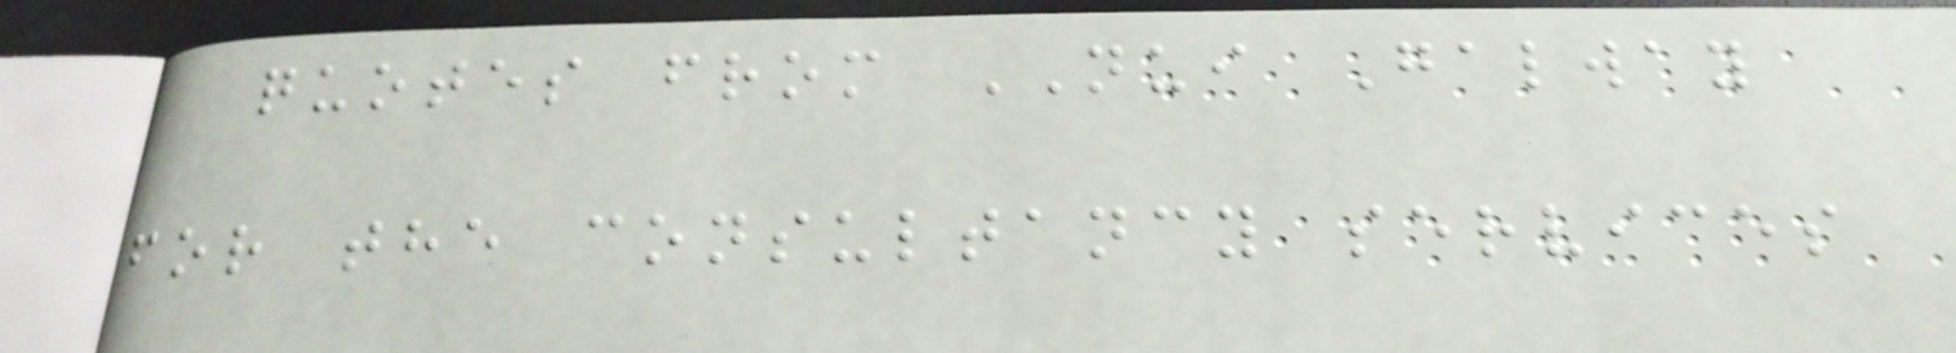quotes from NUI Galway
for the consultancy services
